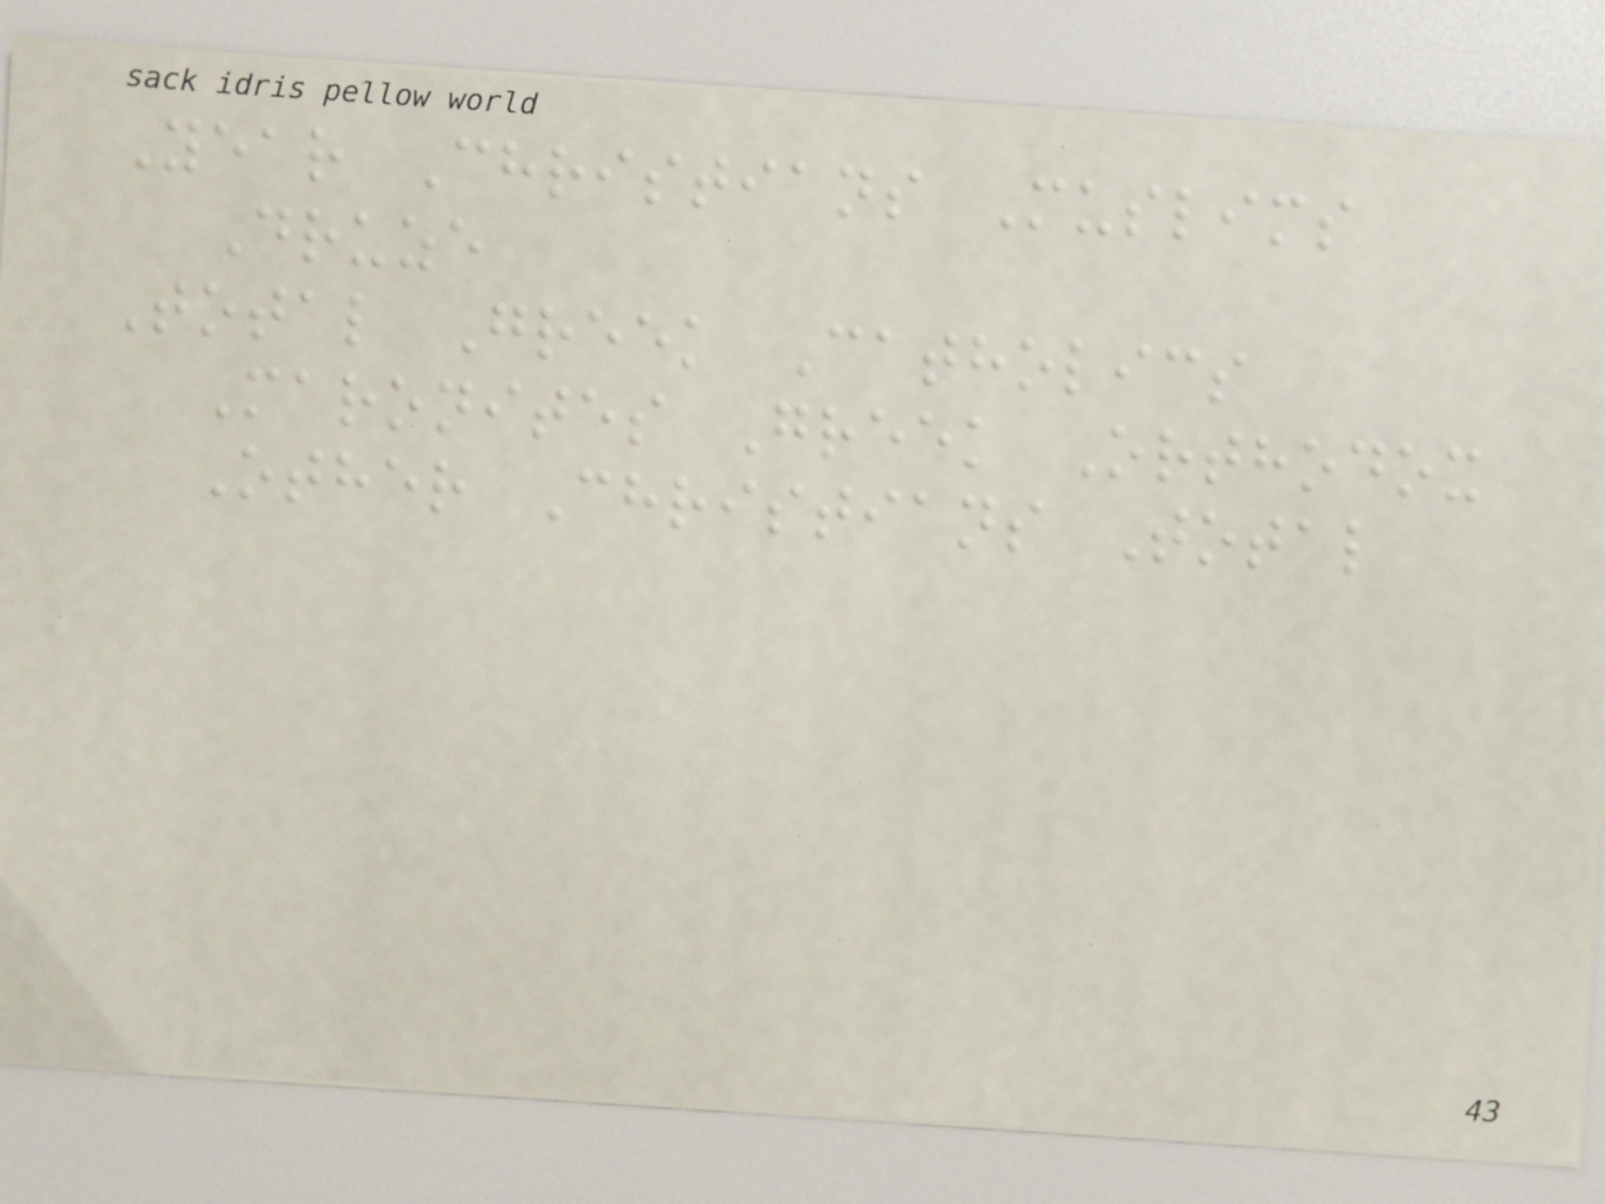Year Christians Muslims
Druze
Total Greek Catholics
Maronites Greek Orthodox
Other Christians Total
